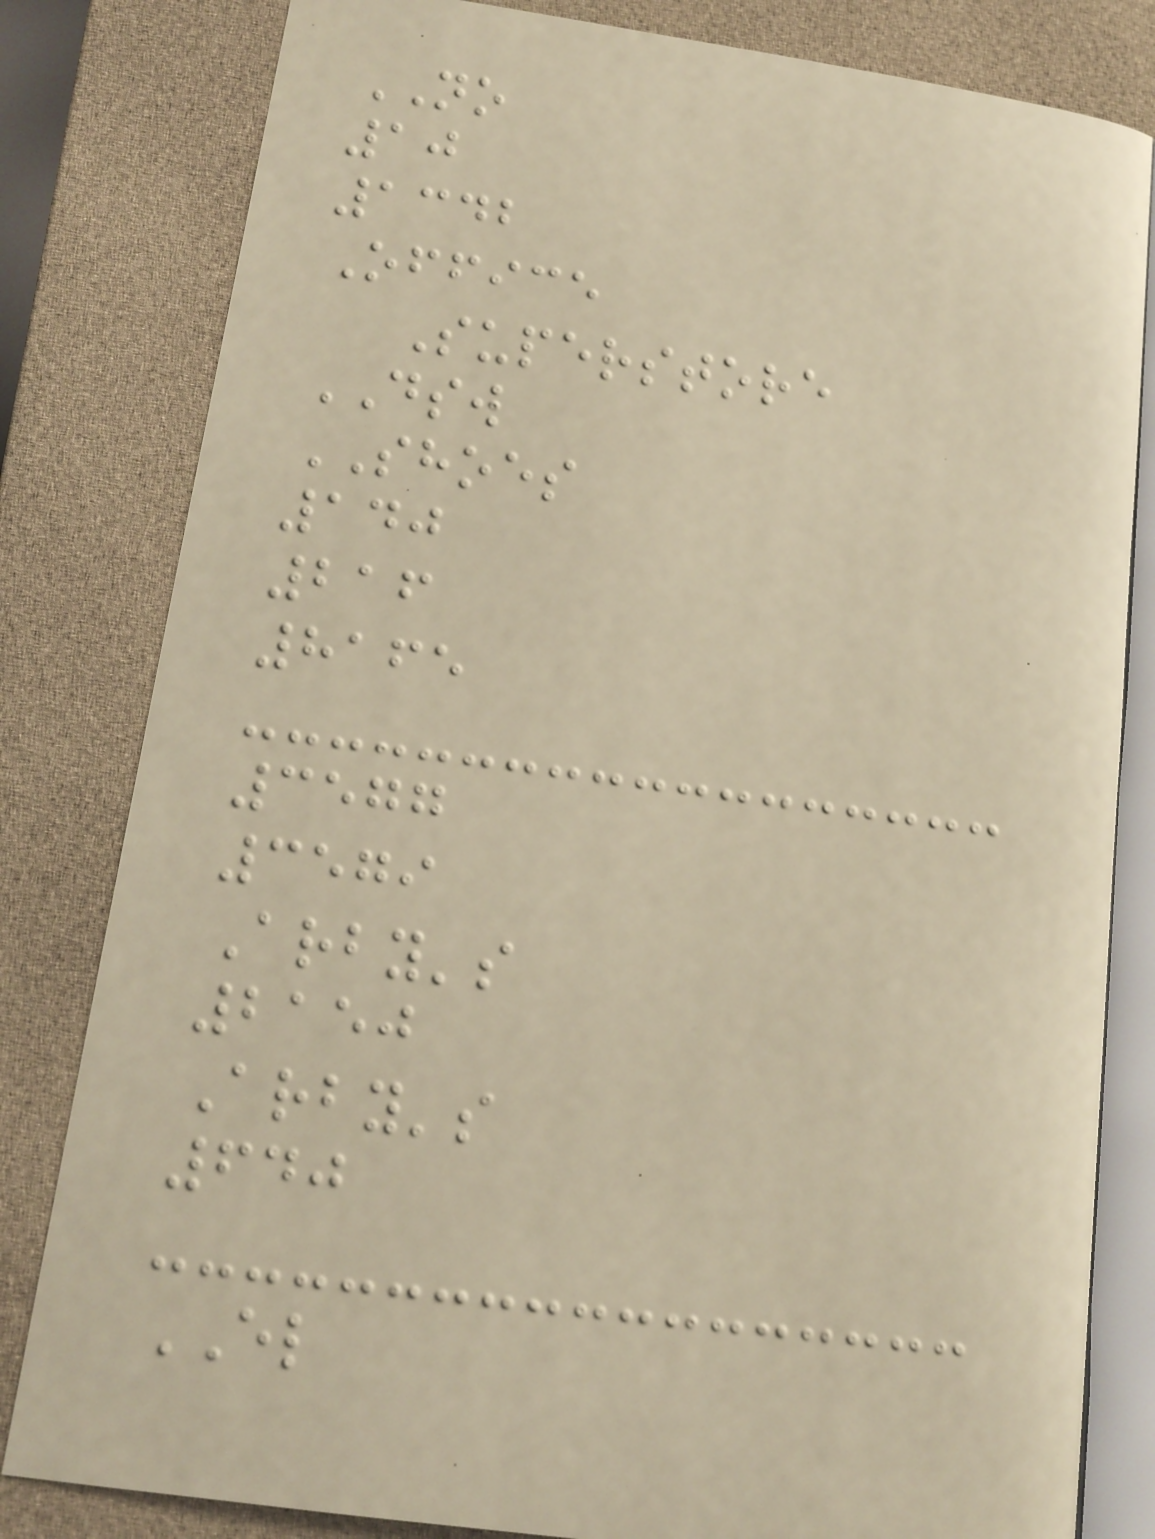NO
10
1342
Office
Superstore
DSW
SHOES
140
216
8165
3577
3579
Arby's
2150
Arby's
640
EL
